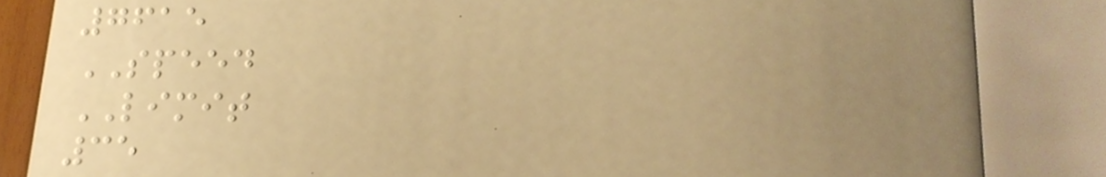7615
SPEED
LIMIT
35
